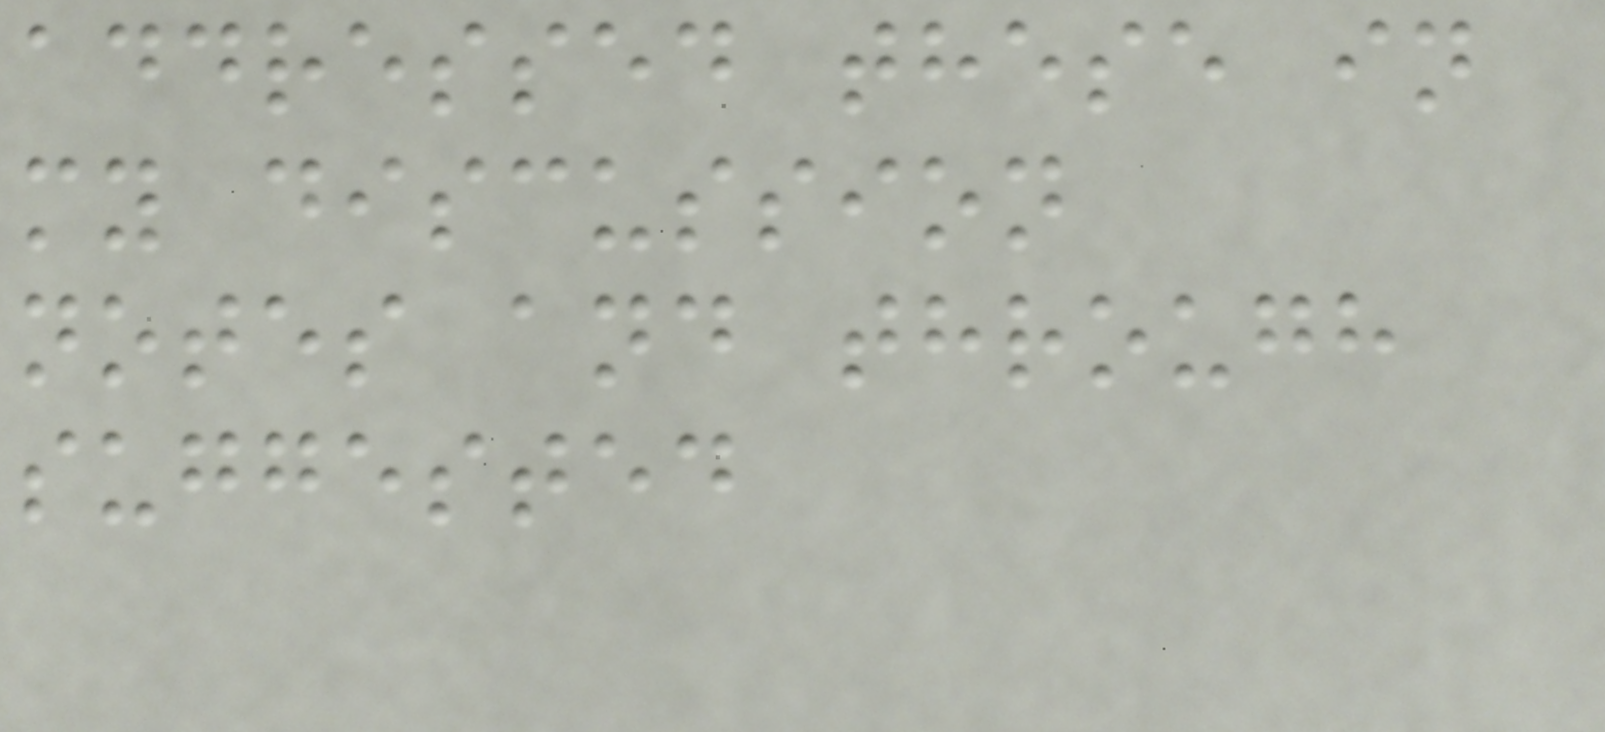addressed these in
my discussion
notes and through
suggested
